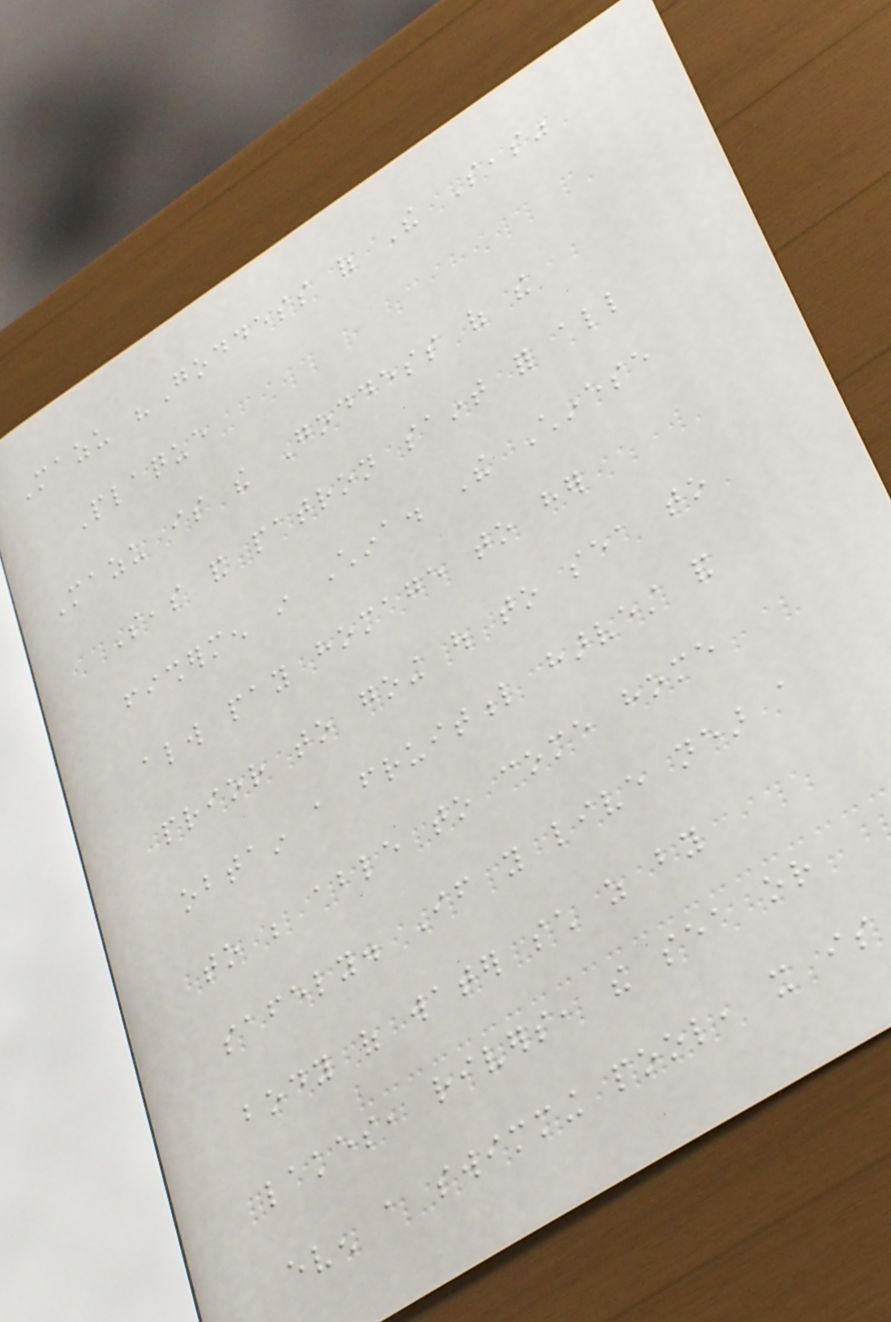Mazu "Goddess of The Seas"
Plaque
Mazu is the Goddess of the
Seas and patron saint for all
fishermen in China. The Chinese
always pay homage to her
prior to going out to sea to
obtain a fruitful harvest and
to be able to come home
safely. If you live near a
body of water such as by
lakes, rivers, the sea or
even a swimming pool, it is
